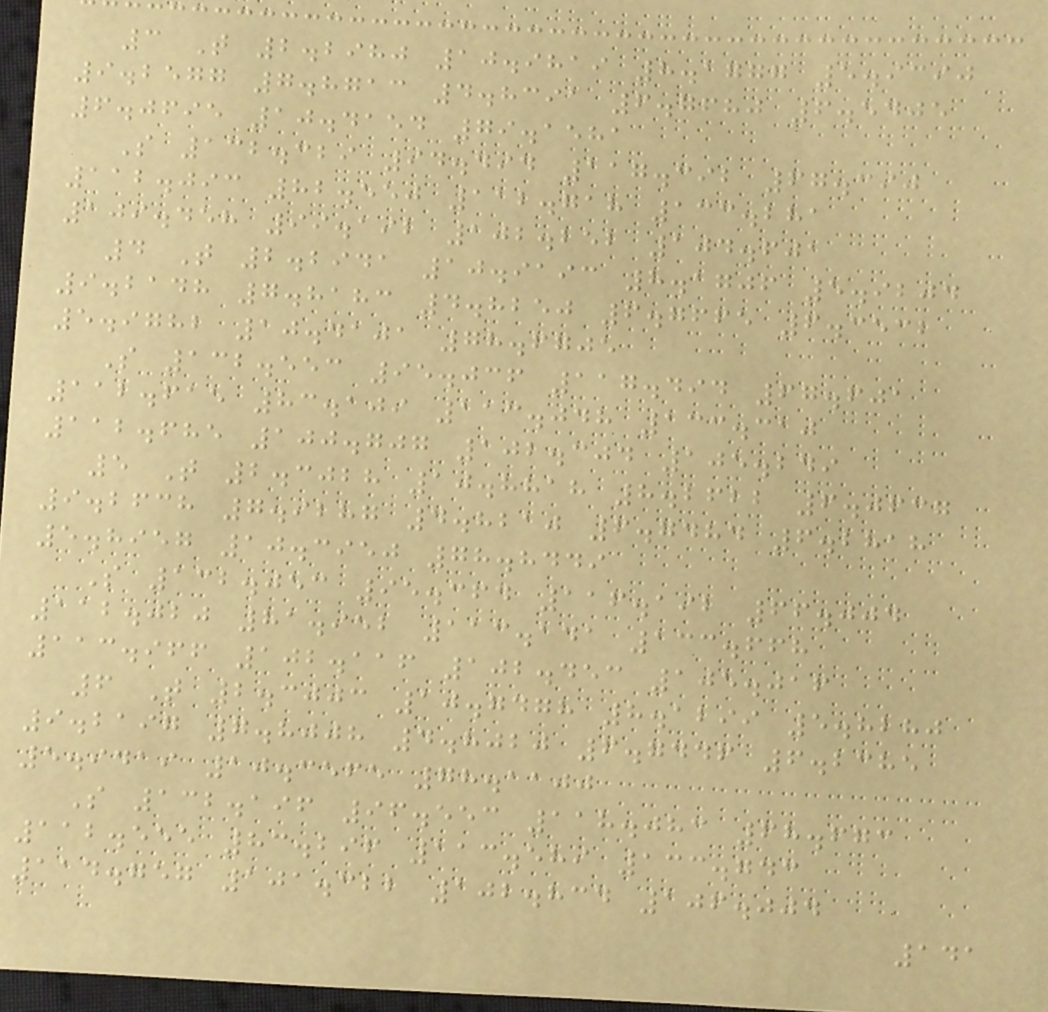3 T 2.2980 10.9819 8.1777 5.9390
9.2577 7.8713 4.8391 6.7680 6.5405
6.0695 10.4154 79.1581
S 132.329 94.494 117.392 67.390
112.093 82.550 112.718 133.281
109.458 99.192 102.252 104.601
4 T 2.2941 10.9193 8.1706 5.9204
9.2148 7.8183 4.8250 6.7665 6.3532
5.9782 10.4101 78.6705
S 132.553 95.036 117.494 67.601
112.615 83.109 113.048 133.310
112.685 100.707 102.304 105.249
5 T 2.3028 10.8818 8.2622 6.0637
9.2638 7.9287 4.8210 6.7484 6.2818
5.8957 10.3950 78.8449
S 132.053 95.364 116.192 66.004
112.020 81.952 113.141 133.668
113.966 102.116 102.453 105.016
6 T 2.3003 10.7478 8.1299 5.8280
9.2197 7.8008 4.8020 6.7446 6.2385
5.9419 10.3565 78.1100
S 132.196 96.553 118.083 68.673
112.555 83.296 113.589 133.743
114.757 101.322 102.834 106.004
141
